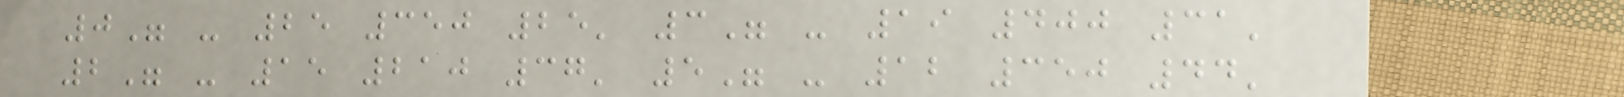0" - 25 350 25' 3" - 19 400 31'
2" - 15 210 37' 5" - 12 350 44'
